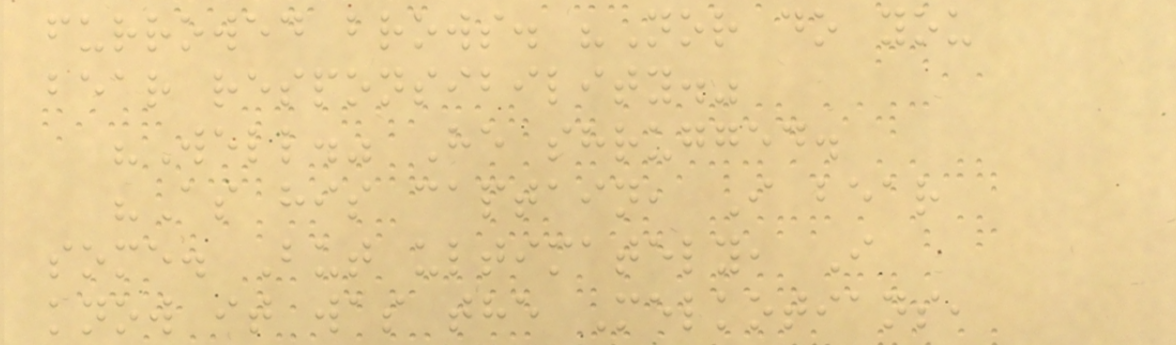furrowed brows. "Nor do you
bear responsibility."
"Well." He shrugged.
"As his captain, I bear
some. But ultimately, I
know it was the Melkotians,
